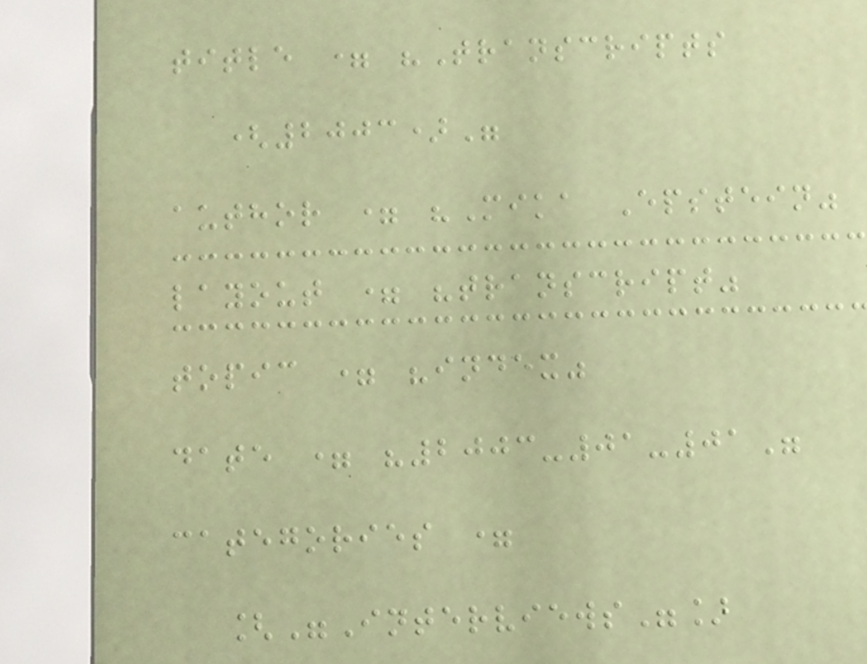title = "Transcripts
(2003)"
author = "Mika Epstein"
layout = "transcript"
topic = "index"
date = "2003-01-01"
categories =
["Interviews"]
